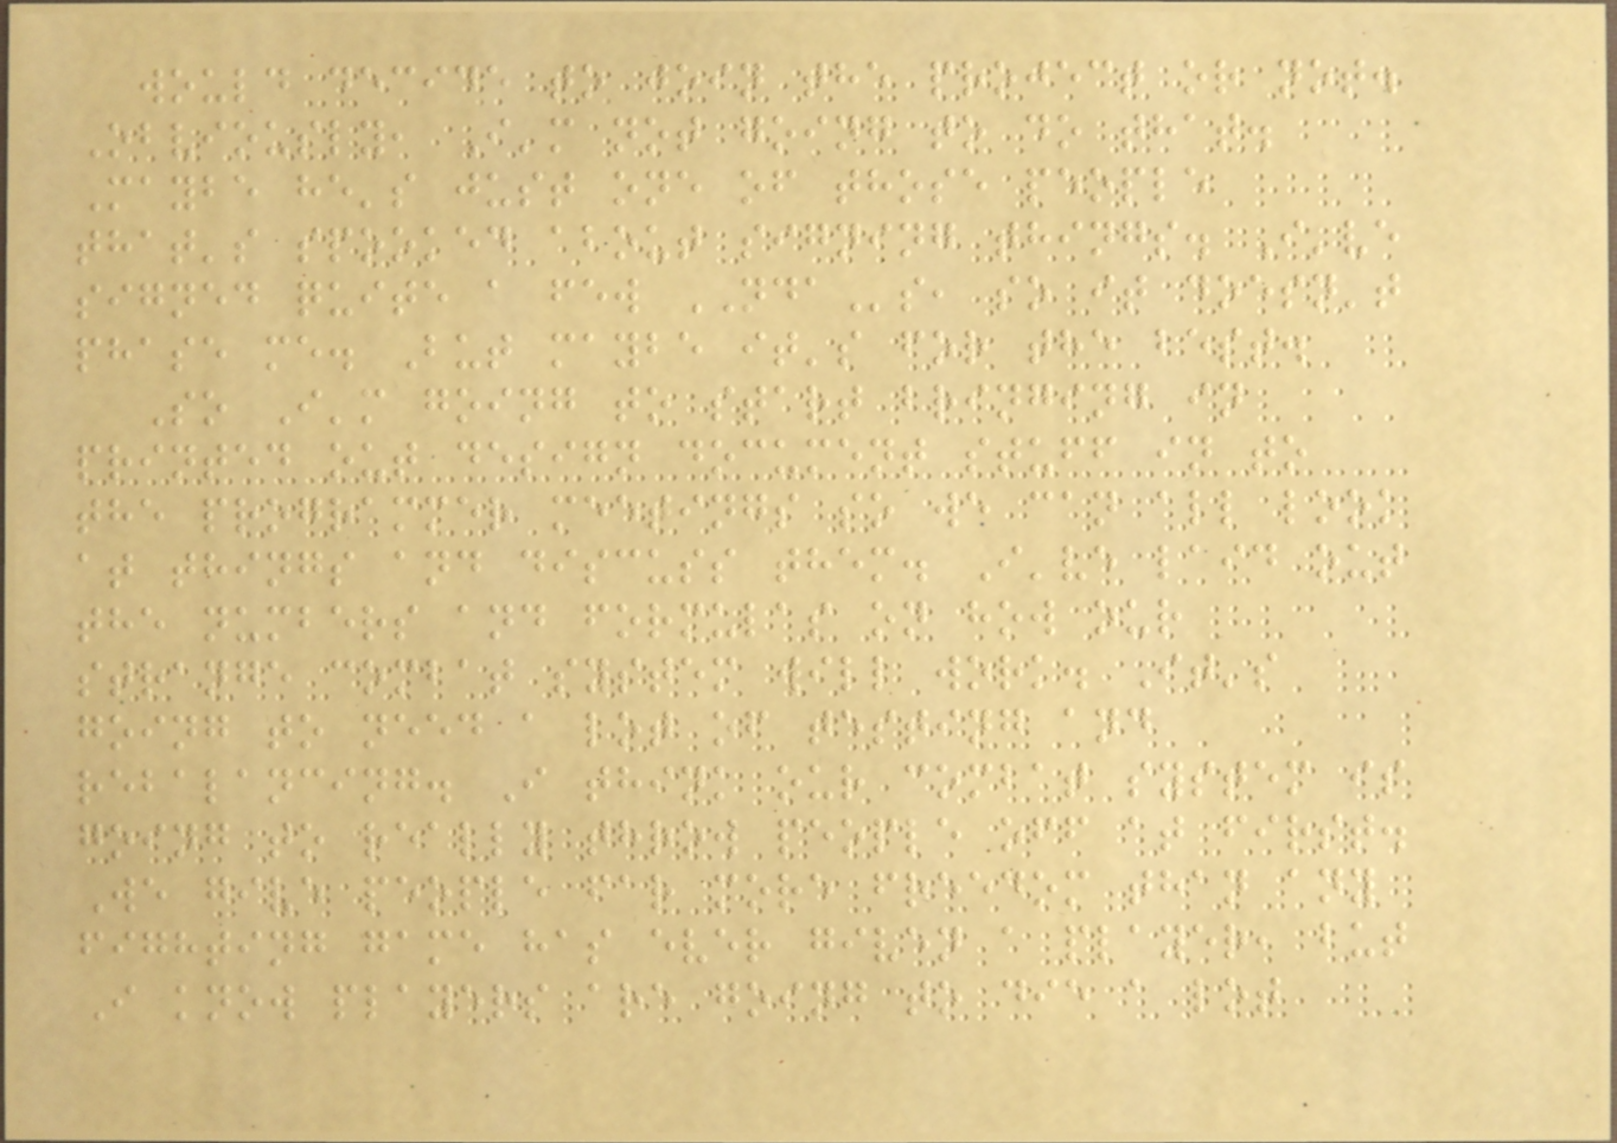would decide to join the project or not.
Obviously, I'm not going to do that.
Maybe he's just one of those people
that's spooked about signing things. I've
signed quite a few NDAs, so it doesn't
phase me. But maybe it's for the best.
So I'm going to start bringing in
printed out design document stuff in to
the programmer meetings so we can all look
at things and discuss them. I've laid out
the numbers and formulas on how our
strange combat system will work. It's
going to need a lot of testing and
rebalancing. I think our combat system is
going to really throw people off at first.
We give people far more freedom than any
fighting game has ever given a player, but
I know players are going to die a lot
